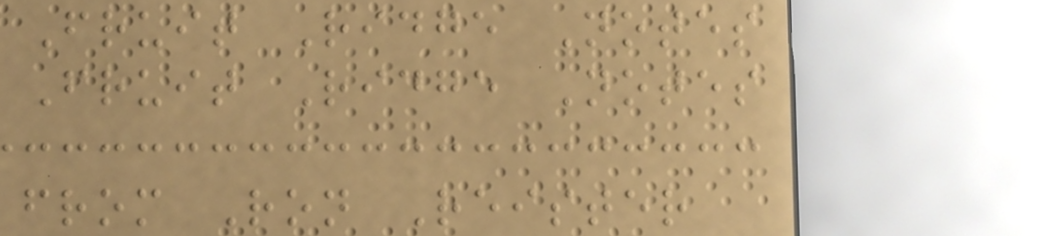Fruit Ridge Notes
Fruit Ridge Notes
from Ron Reister
